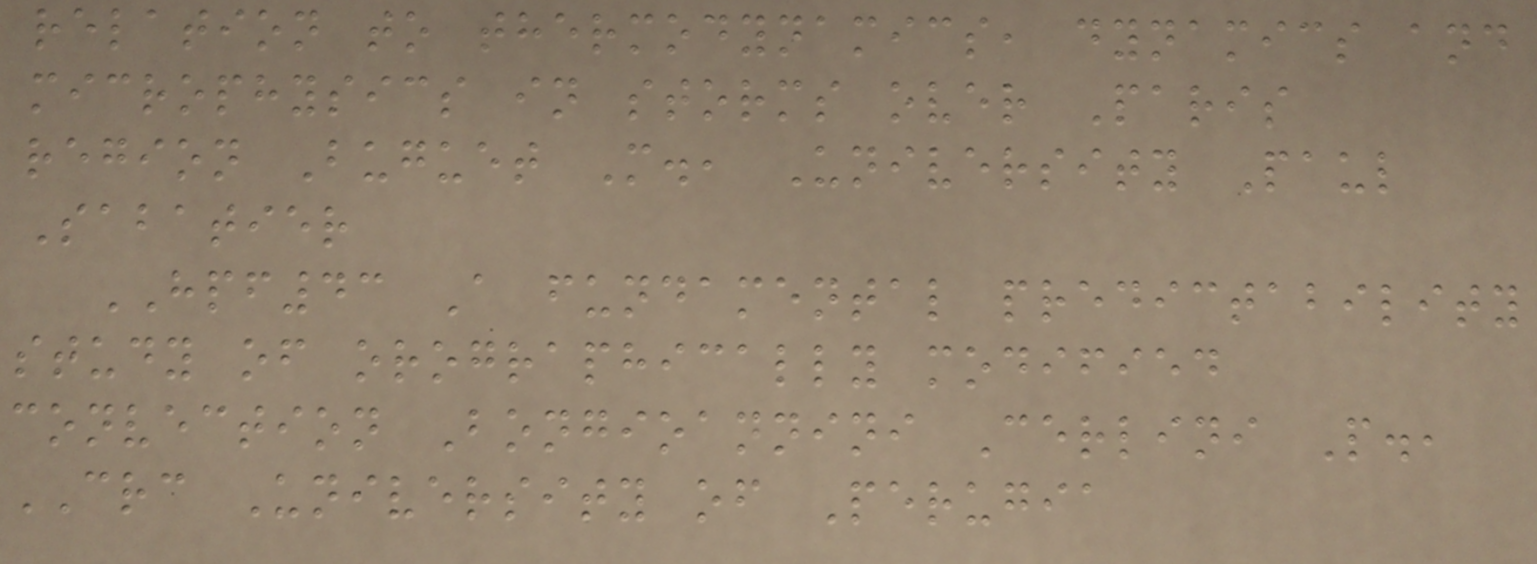relation to thermodynamics, dynamics and
microphysics in storms over Paris
region Buguet M., University Paul
Sabatier
HPF43 A fundamental predictability
study of orographically modified
convection Bongioannini Cerlini P.,
CRC University of Perugia
